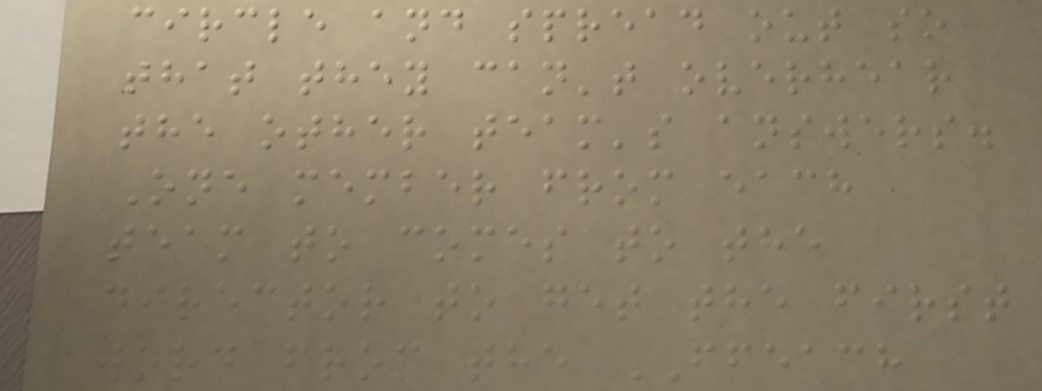circle and spread out so
that they can't overhear
the other team's answers.
One member from each
team to comes to the
director to get the first
word from the FFEACH
